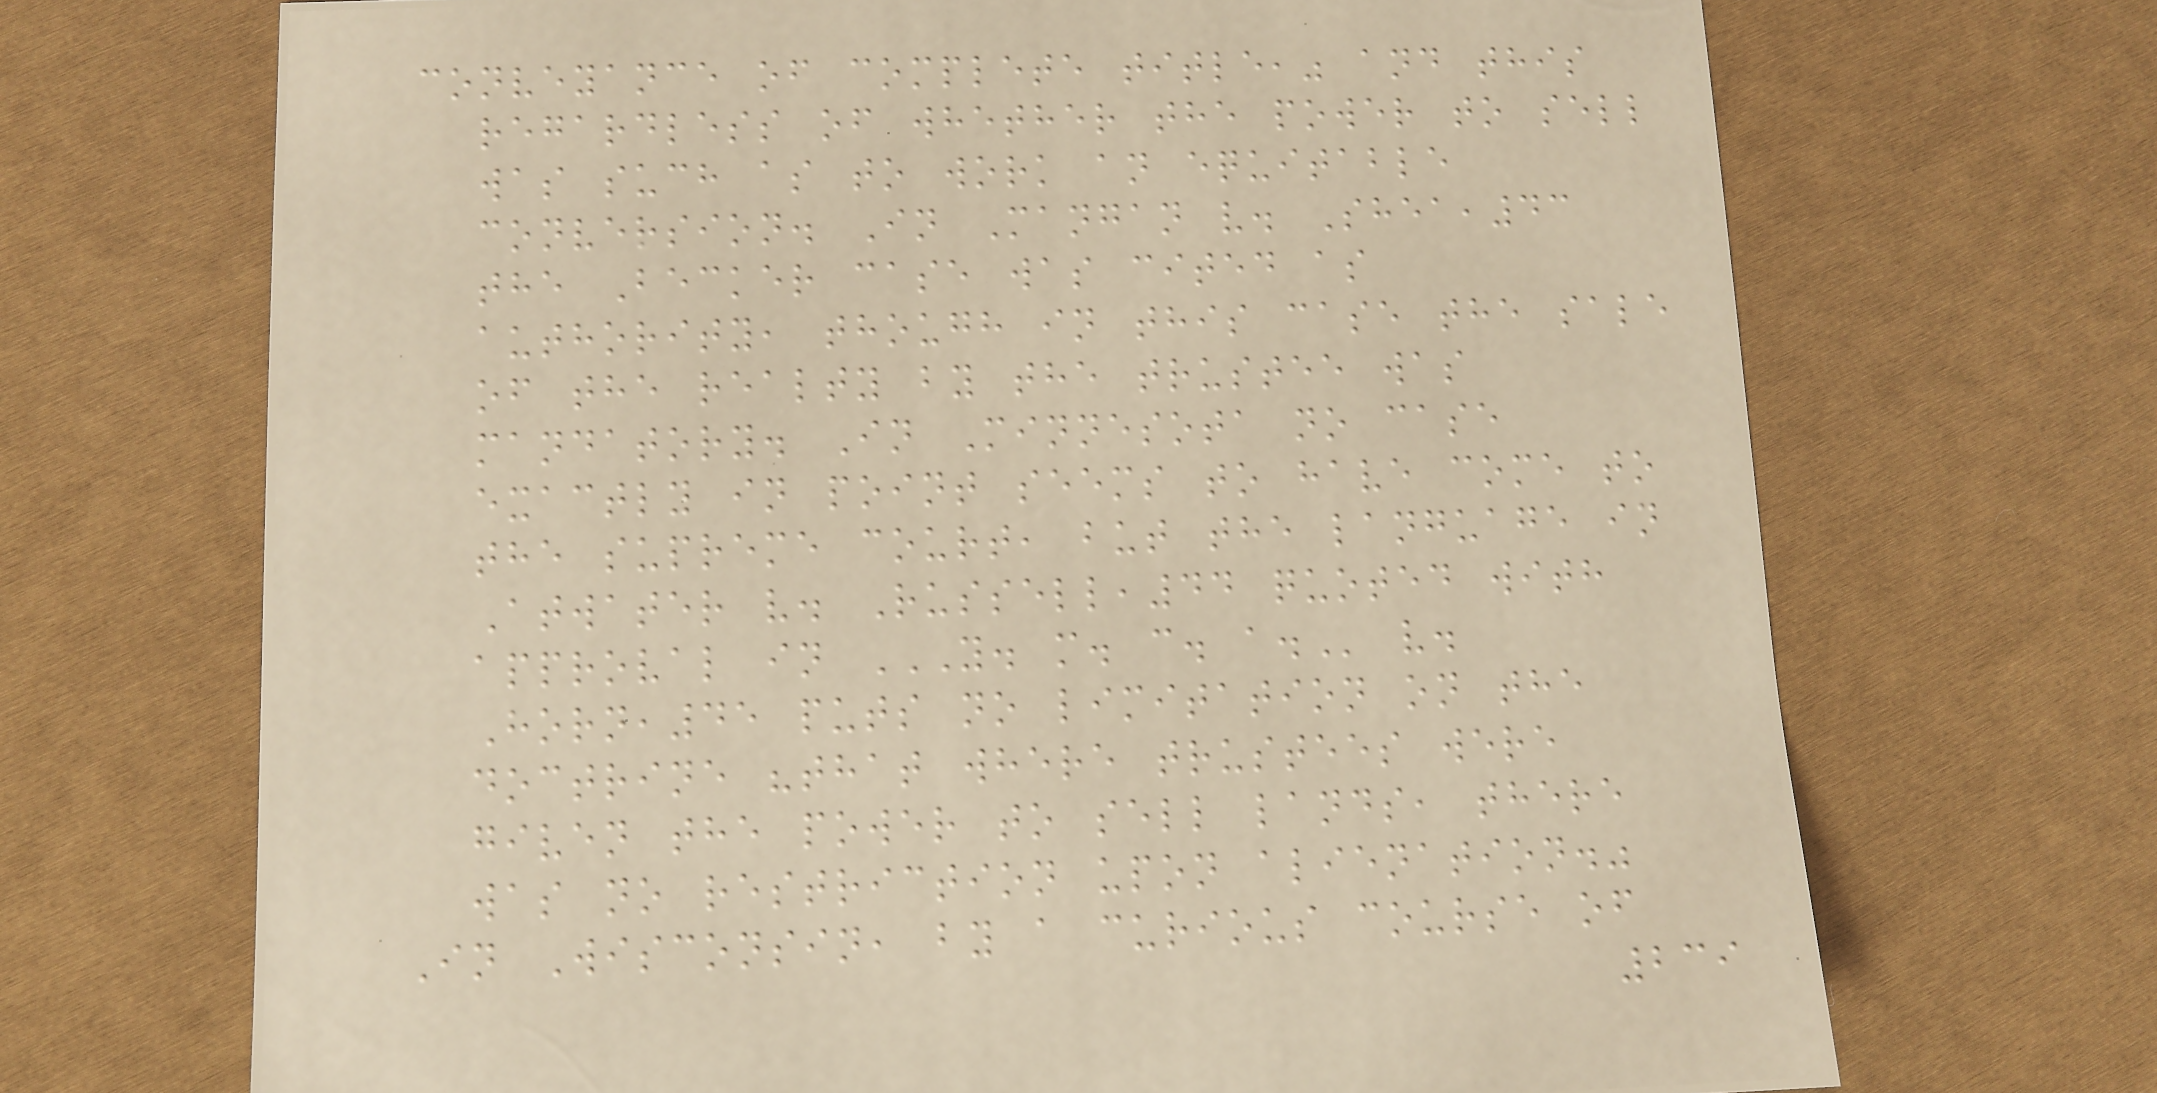conveyance of complete title," and this
regardless of whether the power to sell
was such as to work an equitable
conversion. In Mangan v. Shea,43
the Becker case was cited as
authority, though in this case the sale
of the realty by the trustee was
mandatory. In Minnesota no case
exactly in point seems to have come to
the supreme court, but the language in
Atwater v. Russell,44 quoted with
approval in Y. M. C. A. v.
Horn,45 puts no limitation on the
doctrine "that where trustees were
given the power to sell lands, there
was no restriction upon alienation."
In Wisconsin, by a curious course of
239
